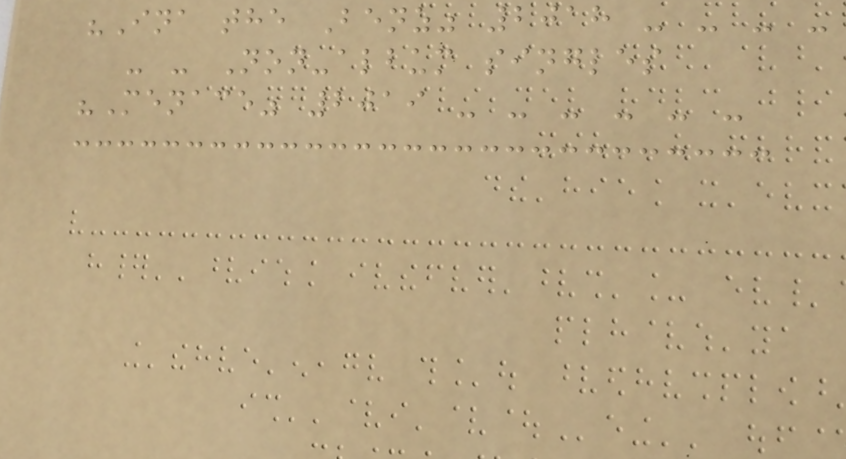"Ina the Benz" 2018 - - - -
- - Non-album singles
"Menace" 2019 - - - - - -
